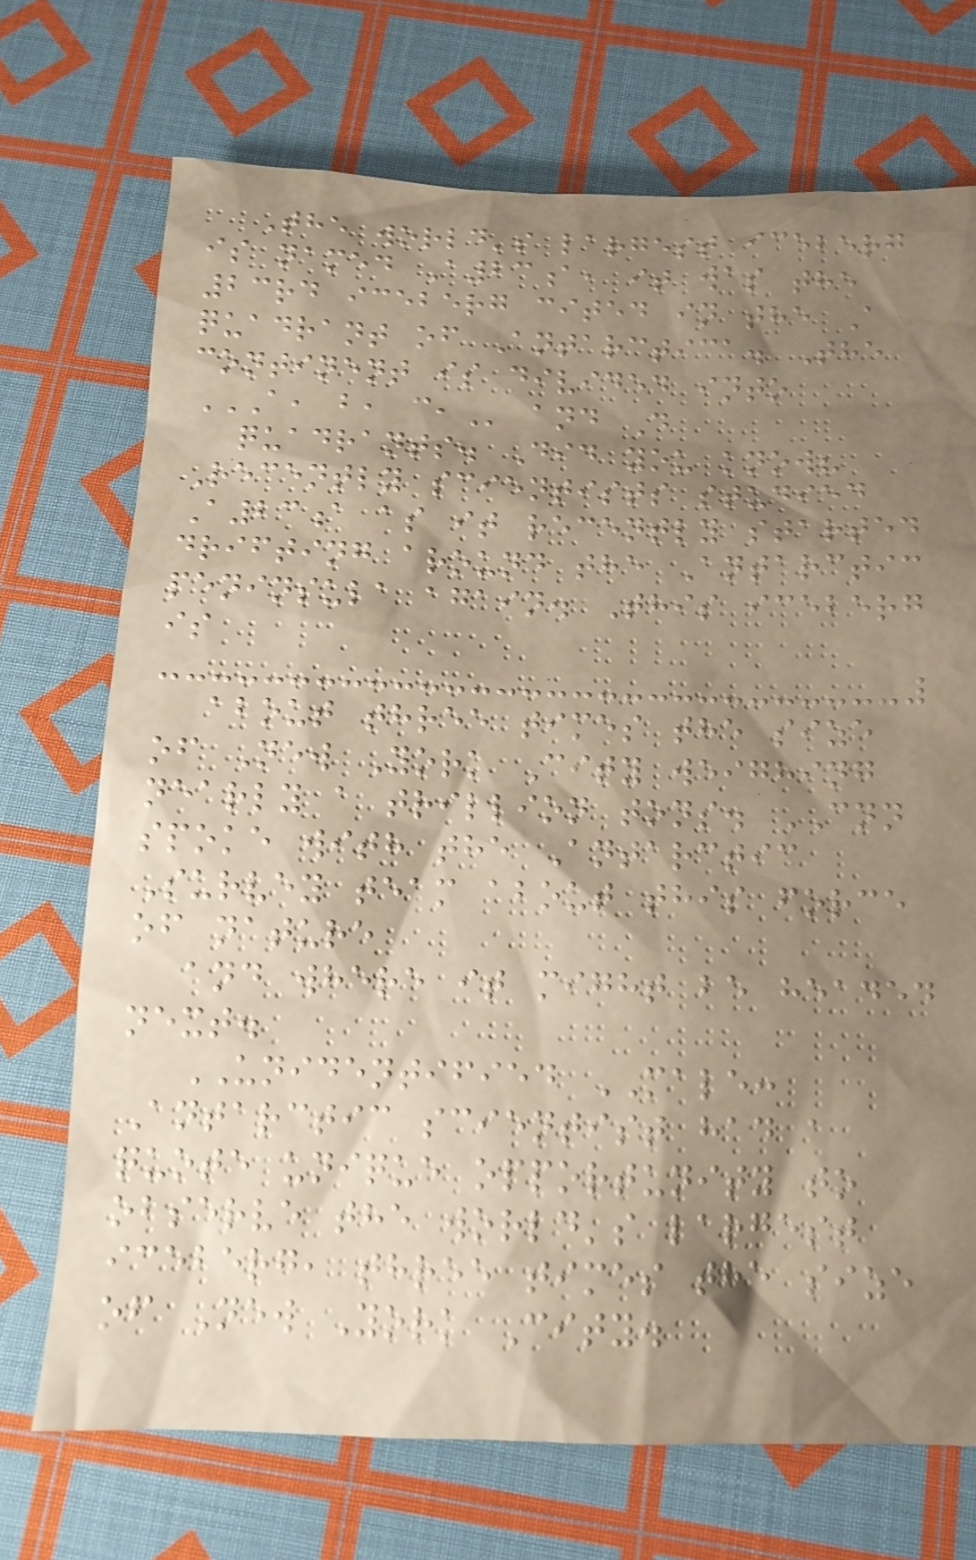The world's largest iceberg
is named A23a, it was the
23rd iceberg cited in the A
quadrant of Antarctica. The
continent is divided into
A, B, C, and D
quadrants. Did you know?
Recently scientists studied
A23a as it recently started
drifting around the Antarctic
peninsula again. This iceberg
is
about three times the size
of New York City weighing
nearly a trillion tons. CNN
spoke with the Antarctic
Survey team about this force
of nature
and where it might be headed
next.
UNIDENTIFIED MALE:
Antarctic scientist had a
quote unique opportunity to
observe the world's largest
iceberg, three times the size
of New York City.
